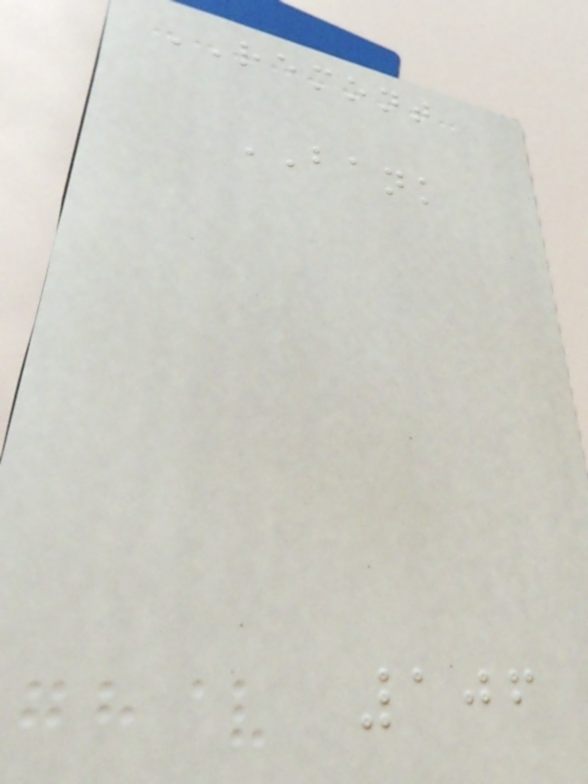REMONT
BANK
106
